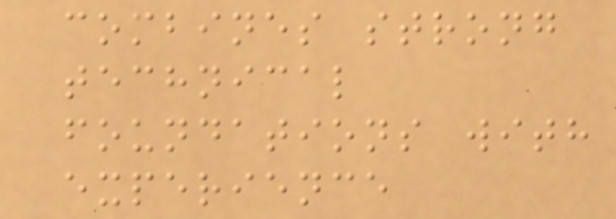combines strong
technical
foundations with
experience
